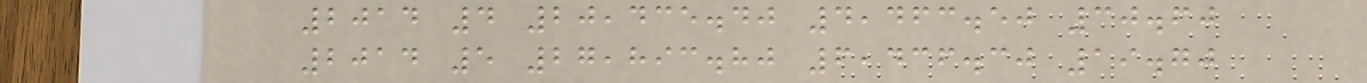2014 4 20,435.40 4,463.50 30.60
2014 5 27,893.80 6,436.30 19.70
